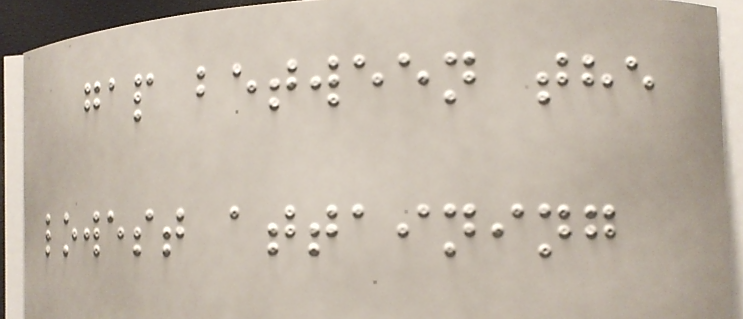gap between the
lowest attaining
